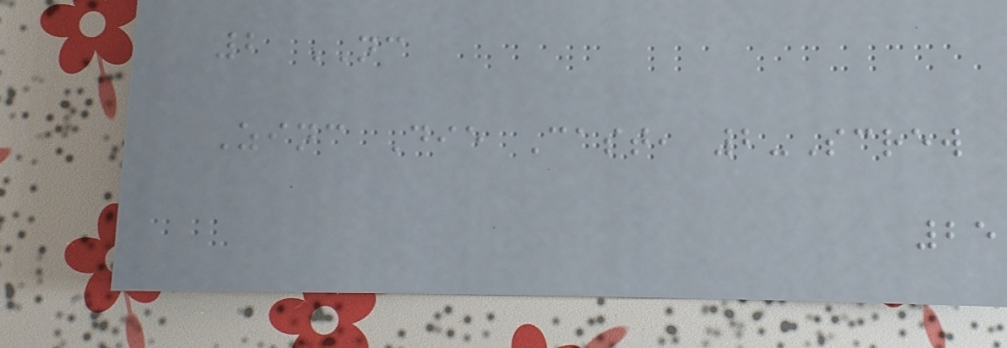2 NC
Zinc Die Cast, 2-Screw
25
